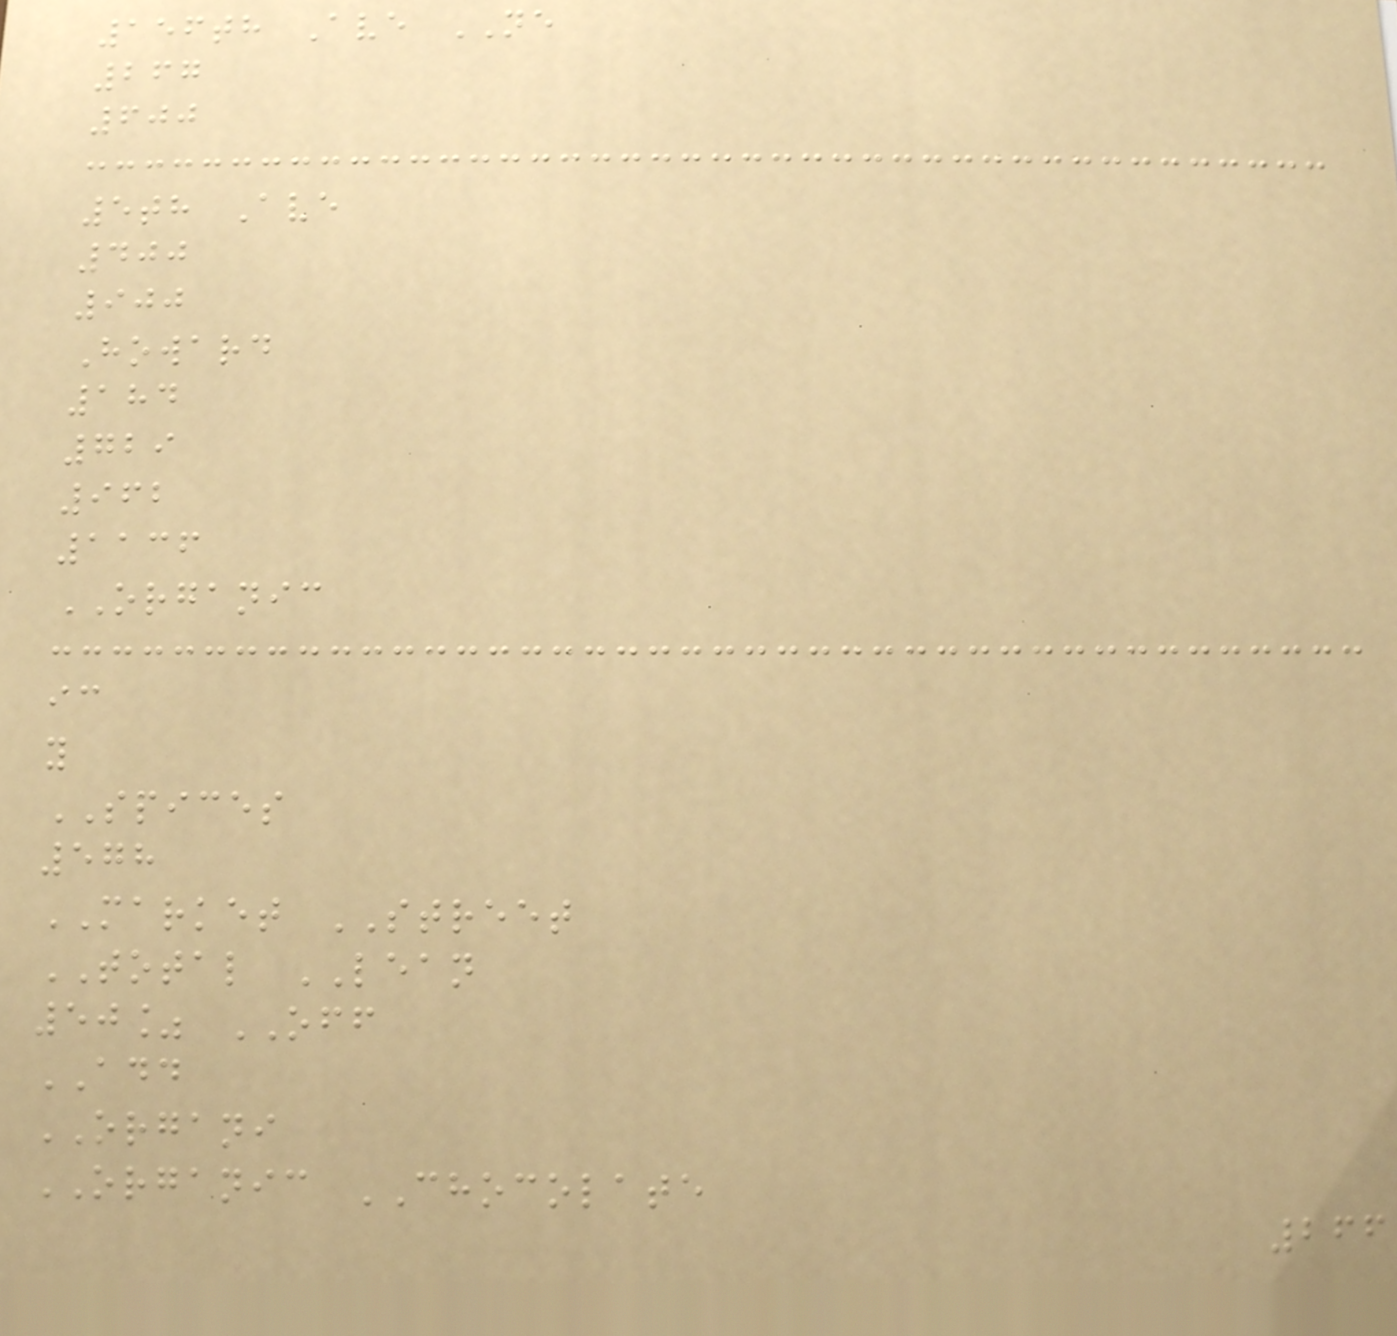156th Ave NE
267
600
5th Ave
400
900
Howard
184
729
962
1136
ORGANIC
ic
y
SPICES
578
MARKET STREET
TOTAL LEAN
50% OFF
ADD
ORGANI
ORGANIC CHOCOLATE
266
